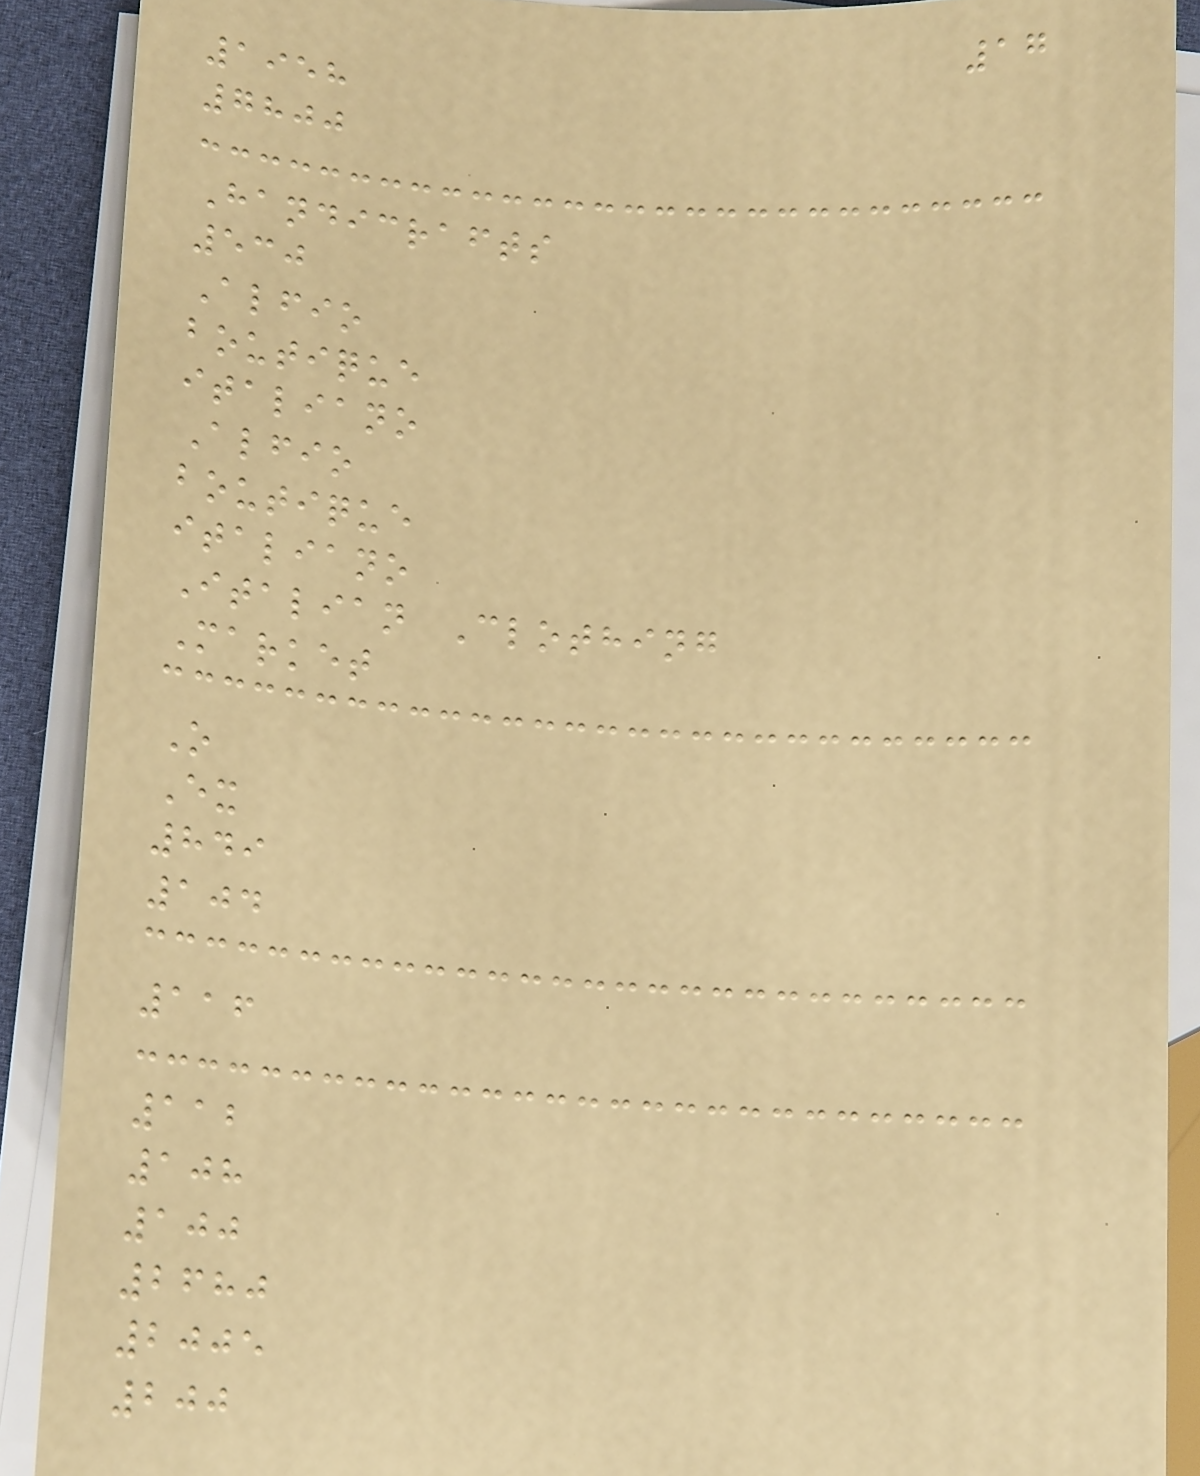17
1958
7800
Handicrafts
530
Alfio
boutique
italiano
Alfio
boutique
italiano
Italian Clothing
Market
O
Ex
849
104
116
112
108
100
2680
2005
200
